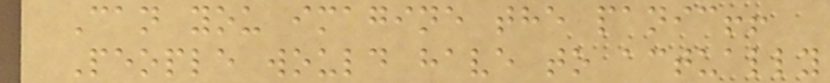Can you imagine the panic!!
People would have to actually
